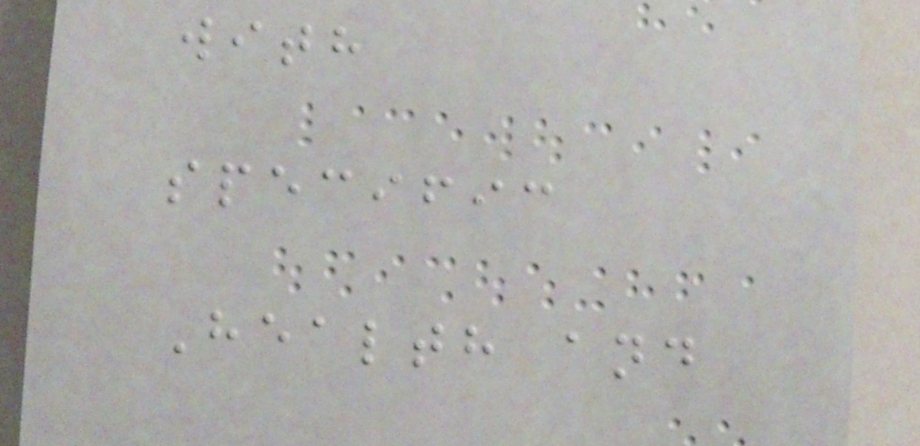with
specific
Health and
